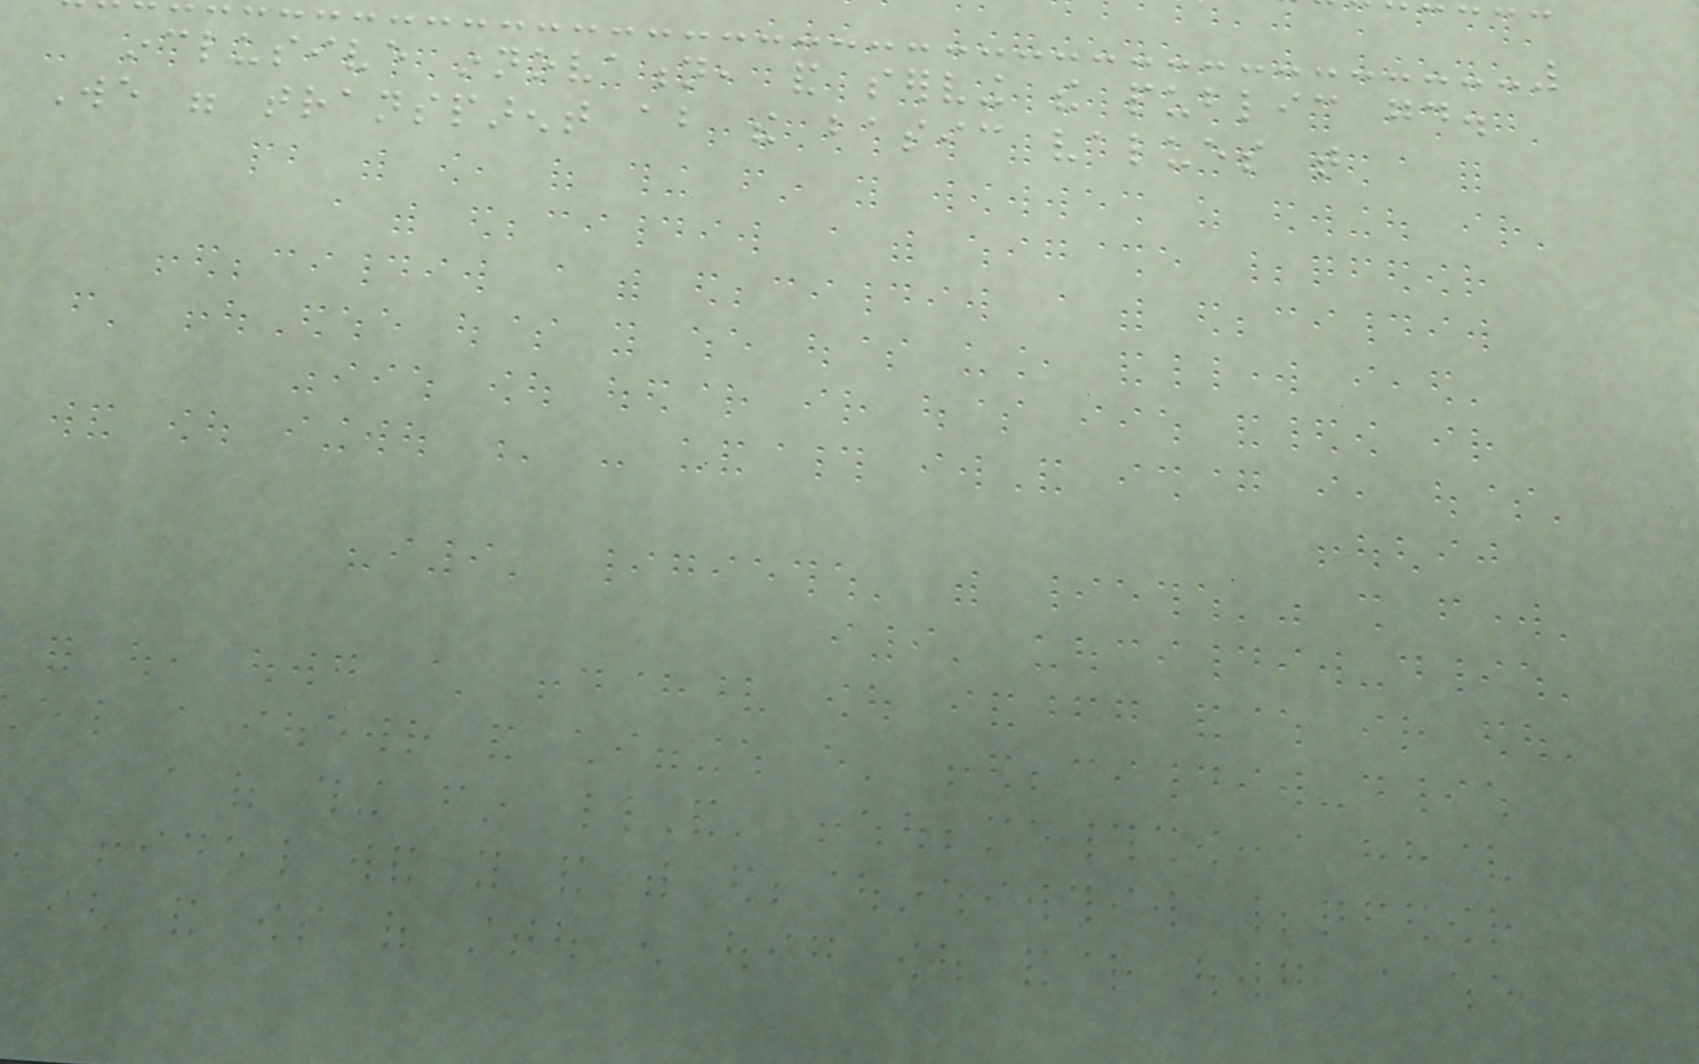inclusive innovation, and serving the public good.
We were transparent about the basic values that
